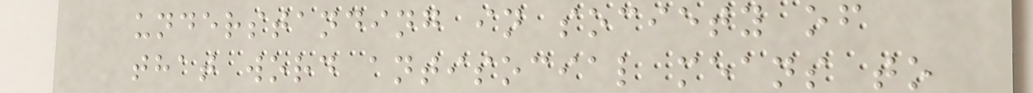understanding in society of
that word antisocial means to
